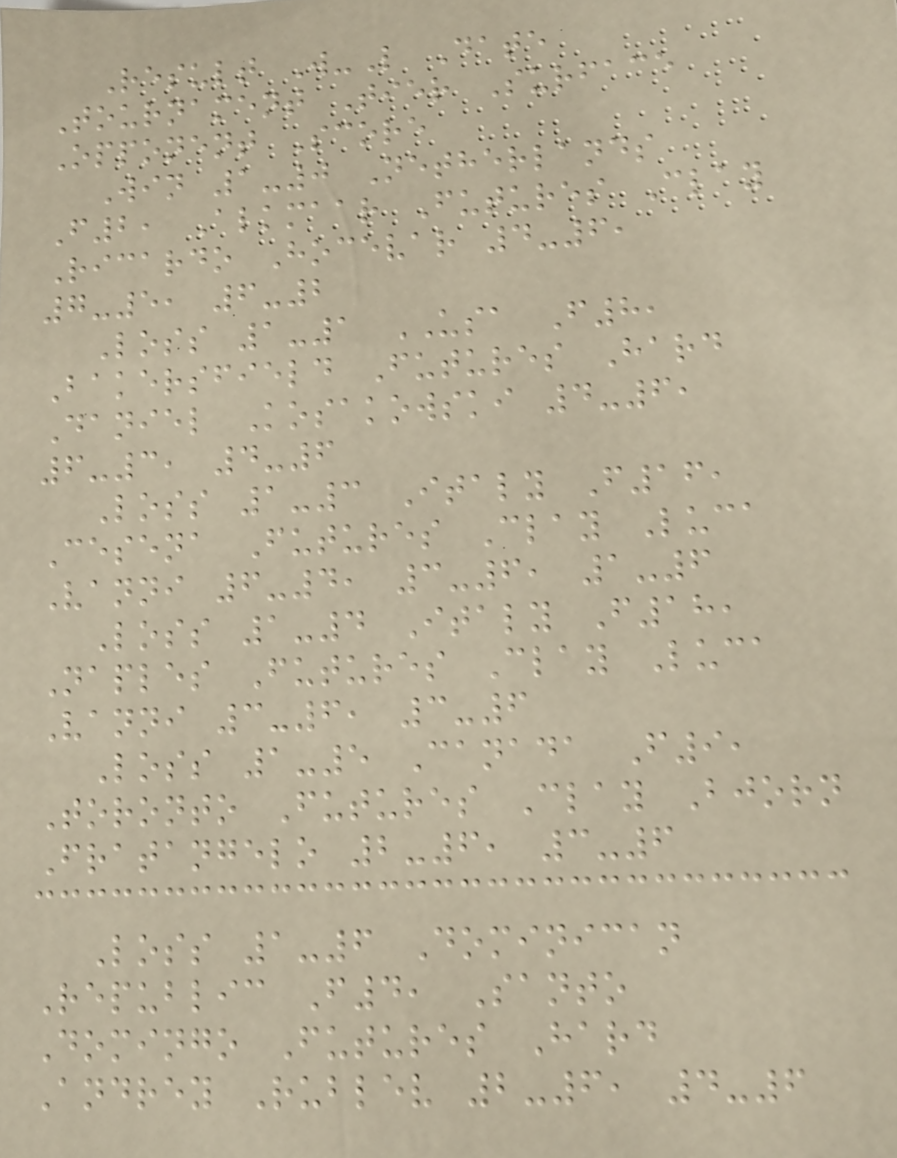Result W-L Date
Tournament Tier Surface
Opponent Score
Win 1-0 Netherlands
F2, Alkmaar Futures Clay
Ricardo Hocevar 4-6,
7-5, 6-2
Loss 1-1 USA F8,
Bakersfield Futures Hard
Daniel Kosakowski 4-6,
6-3, 4-6
Loss 1-3 Italy F16,
Cesena Futures Clay Luca
Vanni 6-4, 3-6, 1-6
Loss 1-4 Italy F18,
Naples Futures Clay Luca
Vanni 3-6, 3-6
Loss 1-5 Canada F9,
Toronto Futures Clay Bjorn
Fratangelo 2-6, 3-6
Loss 1-6 Dominican
Republic F4, Santo
Domingo Futures Hard
Andrey Rublev 2-6, 4-6
